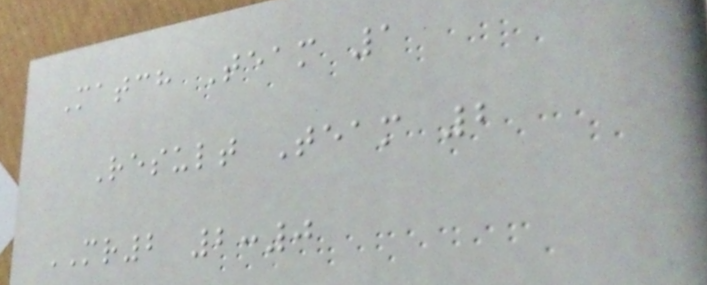Match Team 1
Result Team 2
MR2 2:0
